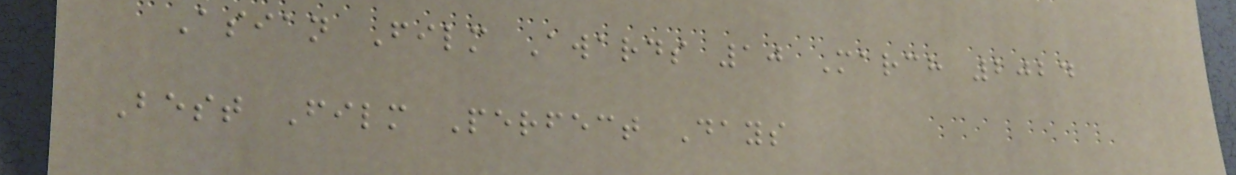Asian Film Awards 10 March 2024
Best Film Perfect Days
